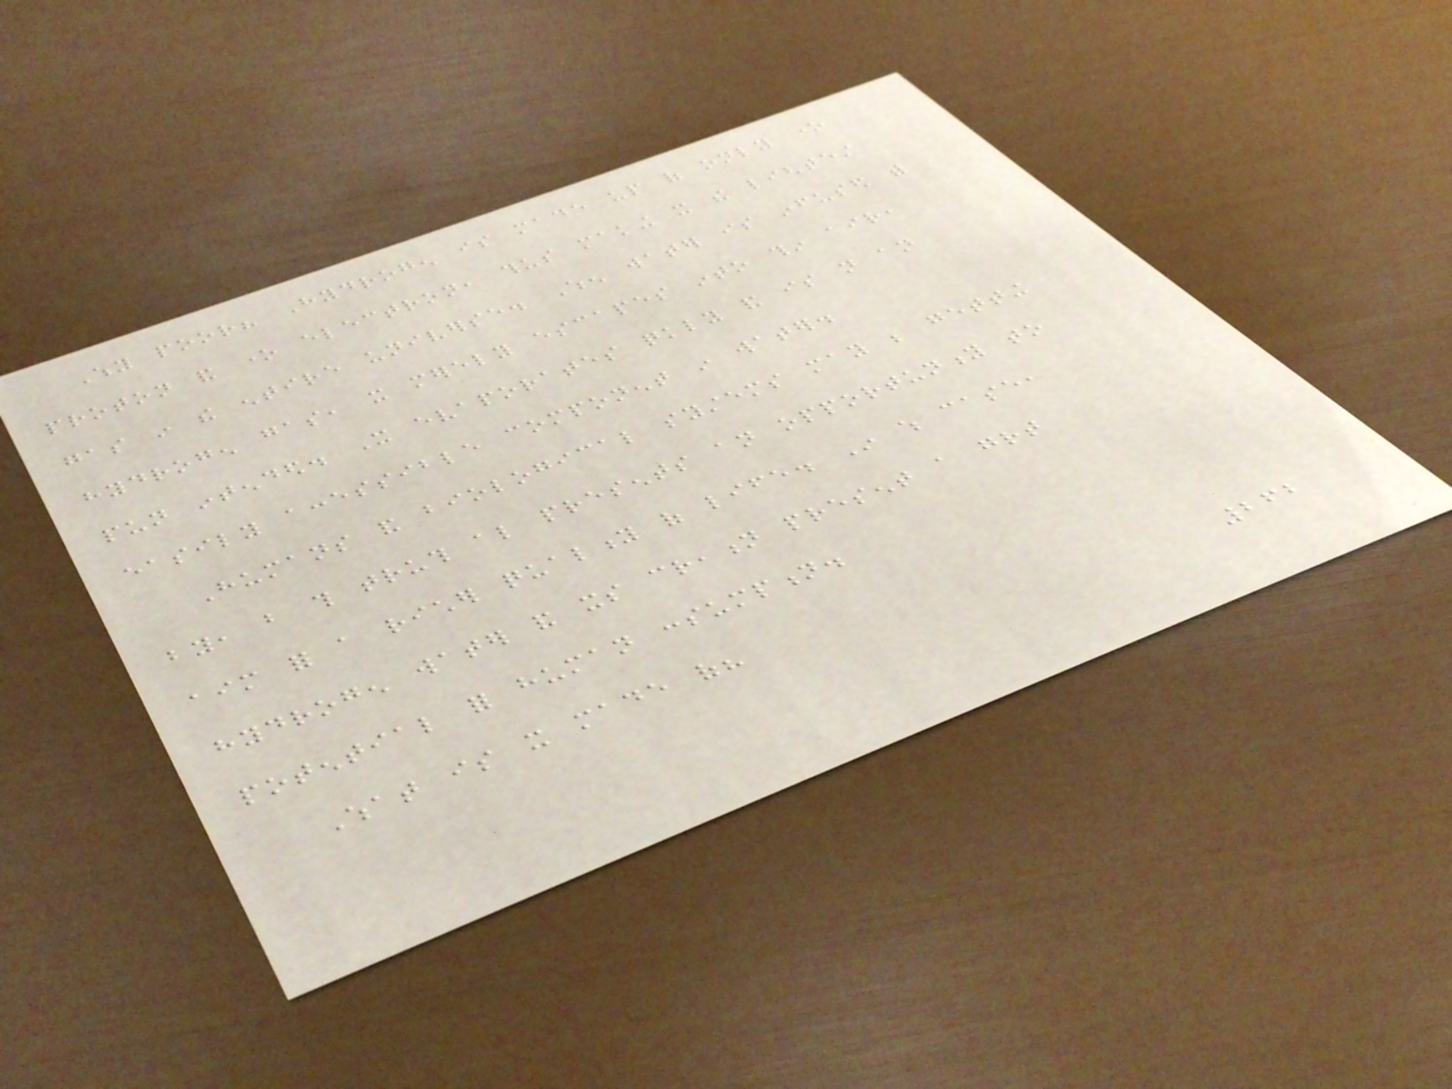Why poor? Hydrogen is made up of only one
proton and one electron, thus making it the lightest
gas in the entire universe. When water is infused with
hydrogen gas, it merely escapes into thin air,
pun intended. It evaporates quickly and is not an
easily accessible component in water.
Humans and biological systems may be getting
by, but this truth also presents an opportunity to
aim for a richer quality of life. In which case,
hydrogen water and its creation present a great
potential for human consumption.
What is it made of?
262
